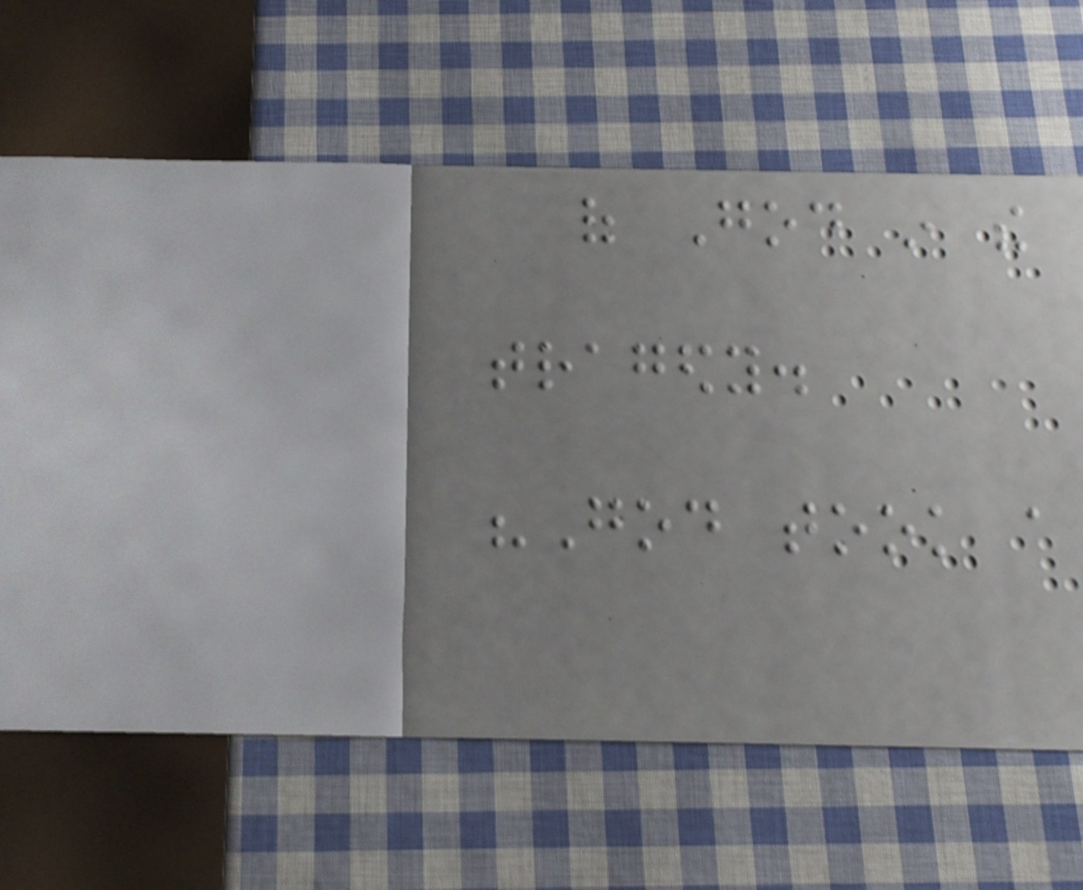of God in the
tragedy.
"God took a
